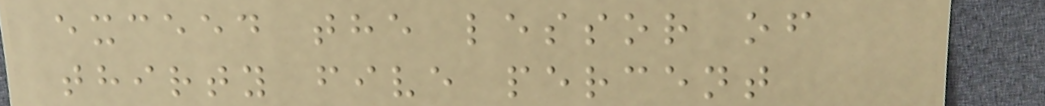exceed the lessor of
thirty five percent
